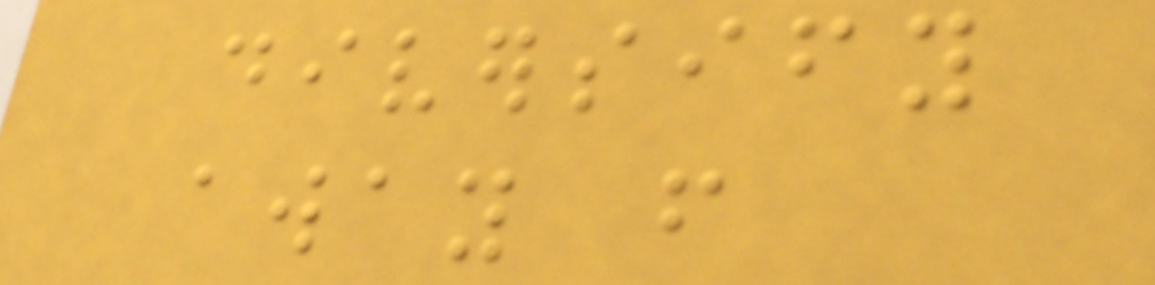diversify
away from
